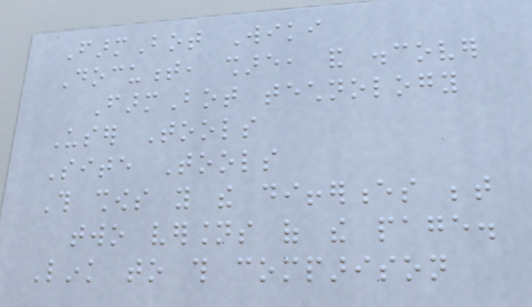FarmBot Wiki
Document, share, and discover
FarmBot technology
User Tools
Site Tools
This shows you the differences between
two versions of the page.
Link to this comparison
